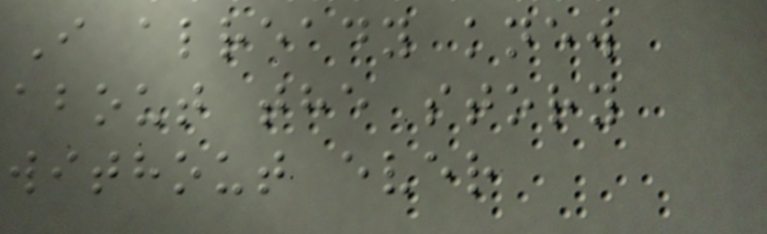I already knew
about the story
without ever
